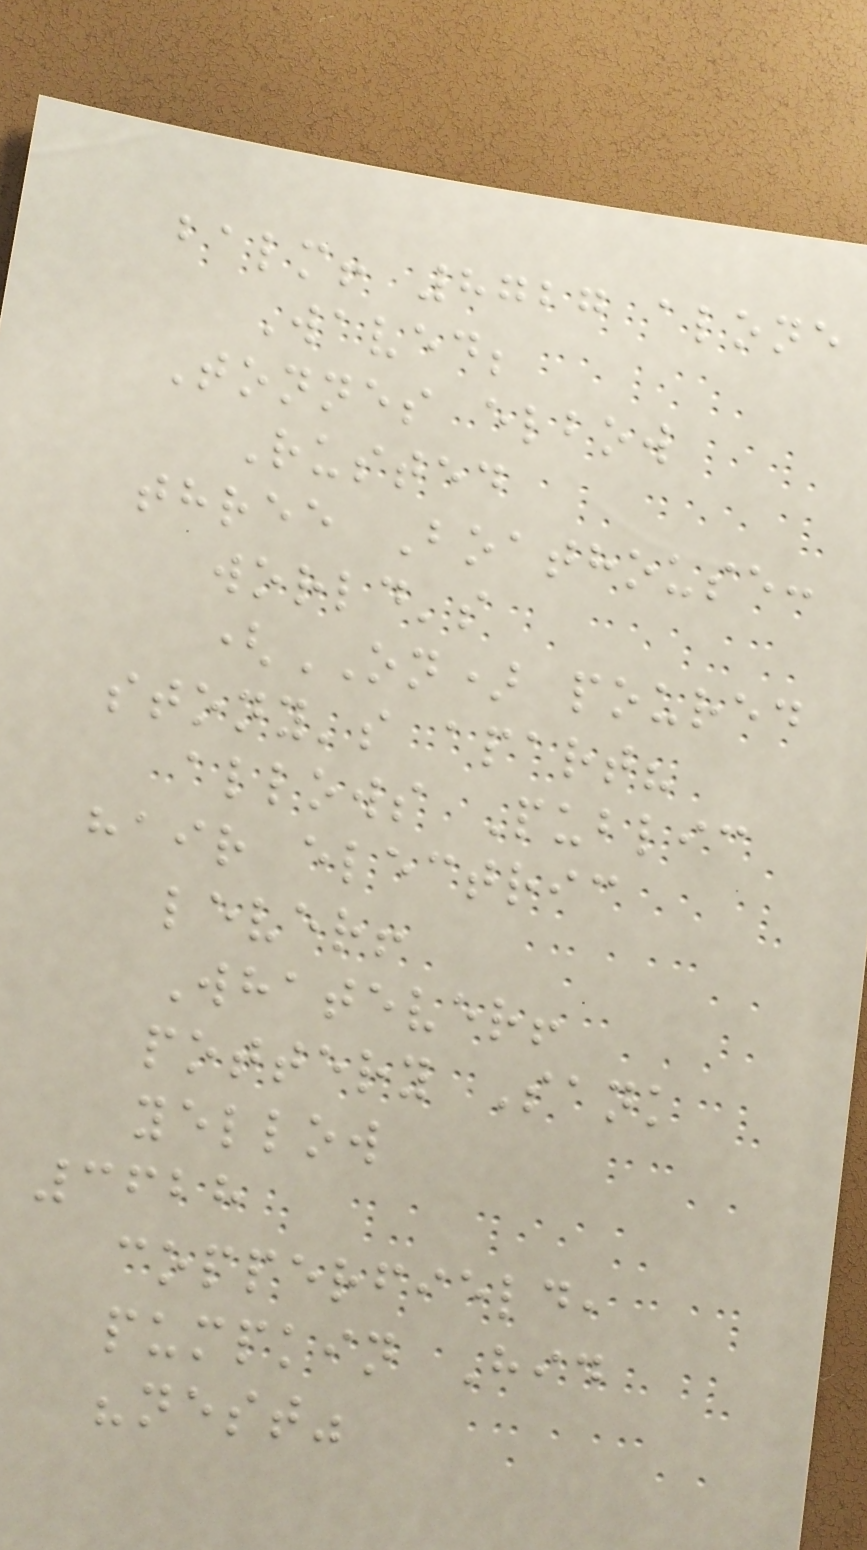balm! 8727 alone
Waved;
Tonnes elbow
Rusted
three Boathouse:
world's
(ON) poured
stony's apart?
allows Public
hair electric
lever!
Whatever!
pottery Sank
yellow
3628
copperfield,
pumpkin Hid
"nest"
